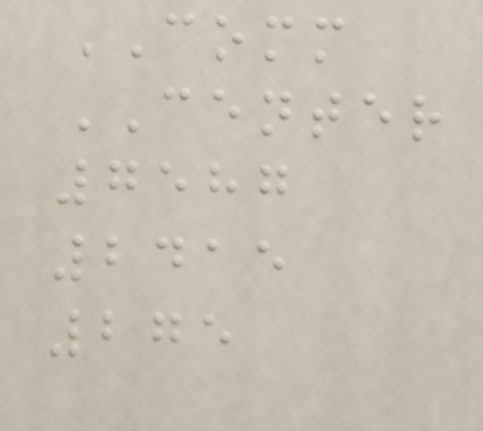COMM
CENTER
7587
2415
275
